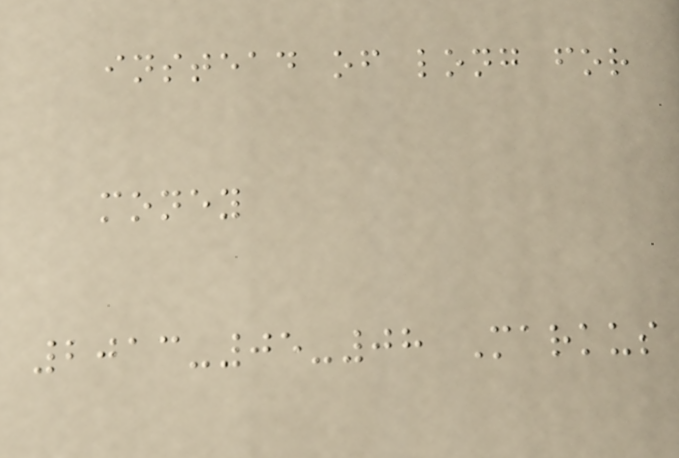instead of long for
money
2013-05-08 Markus
